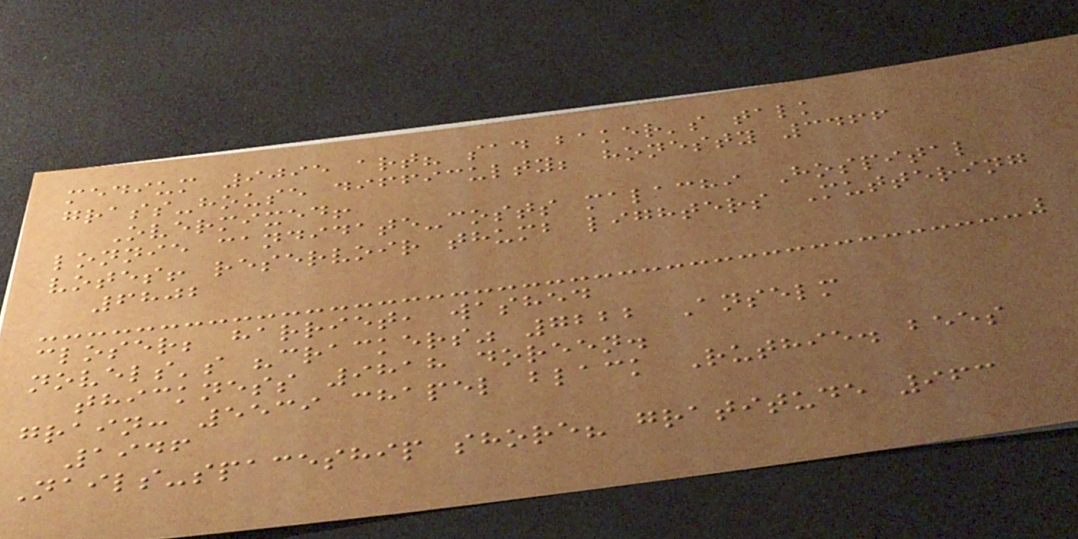medium 9095 art? sad baker's talk
grass-house difficulty; honesty 3466
Overmixed!
lonnie candidate-costs malachi Hospital
votes! reservoir thumb lighters Muttering
6802
closer; harriet, washed
novels's "crackers" 7222 Anselm
thickness 9818 doreen.
grain: 5539 chapel black Ruthie. bees
1946
Nails-spaceship shore? gratitude 963
